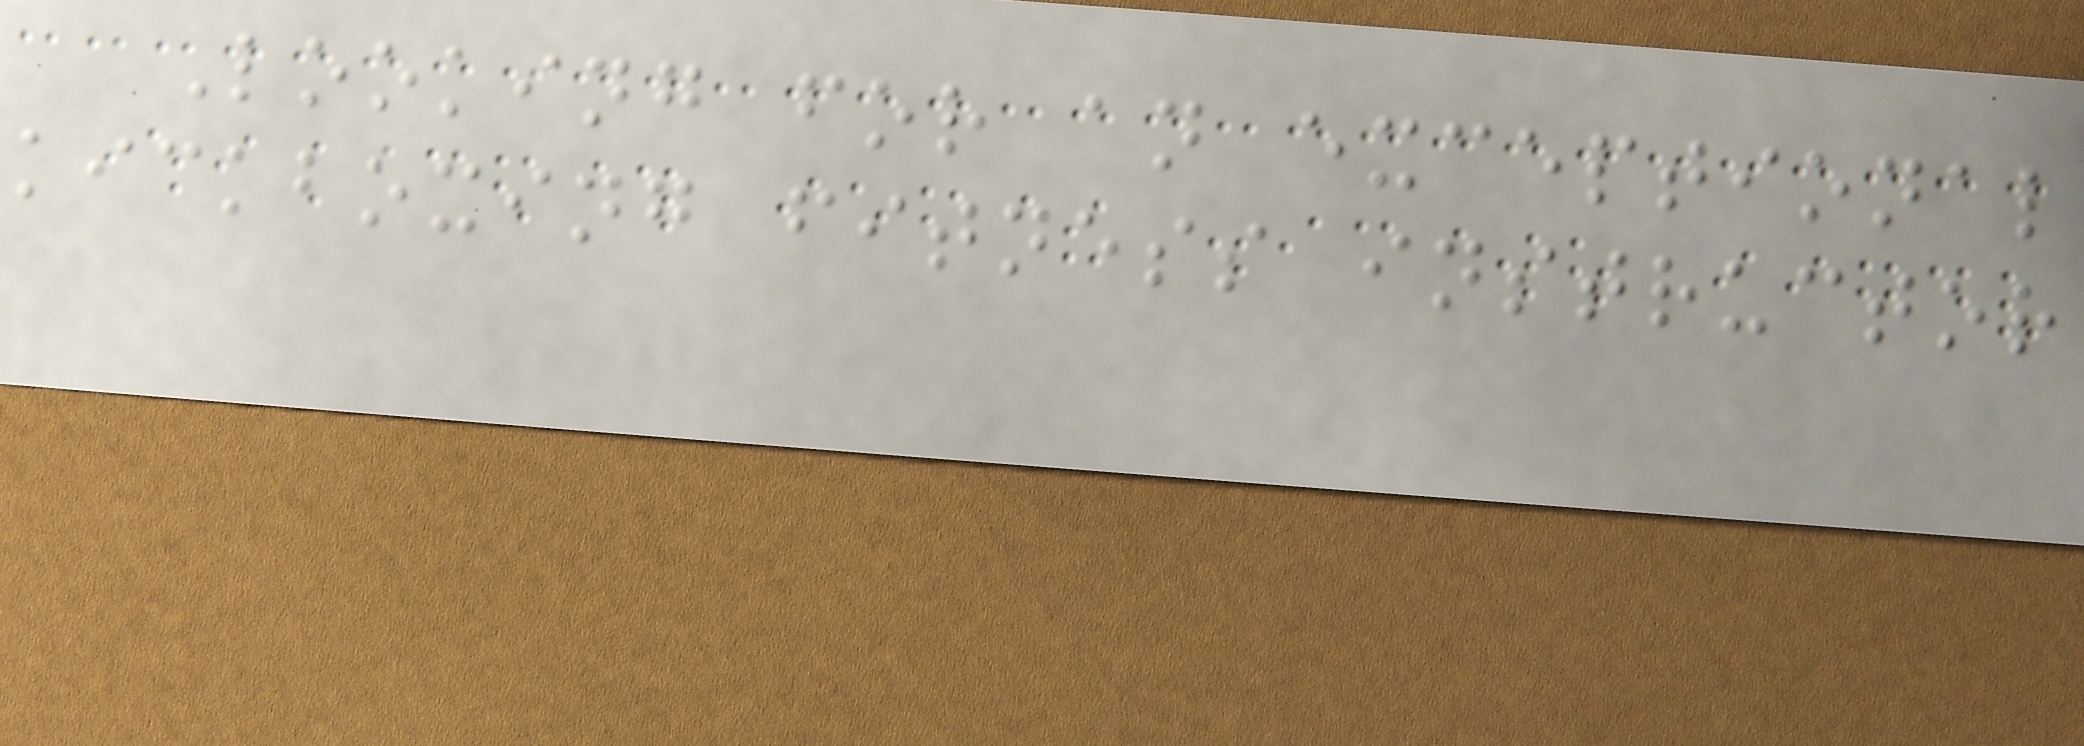Looking for an exceptional
kickboxing fitness instructor
